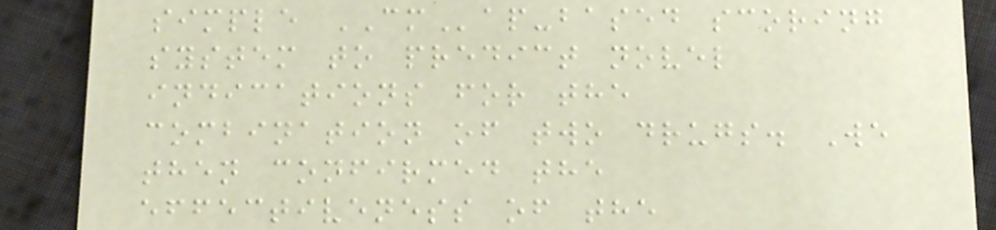simple CMap-based scoring
system to predict novel
indications for the
combination of two drugs. We
then confirmed the
effectiveness of the
